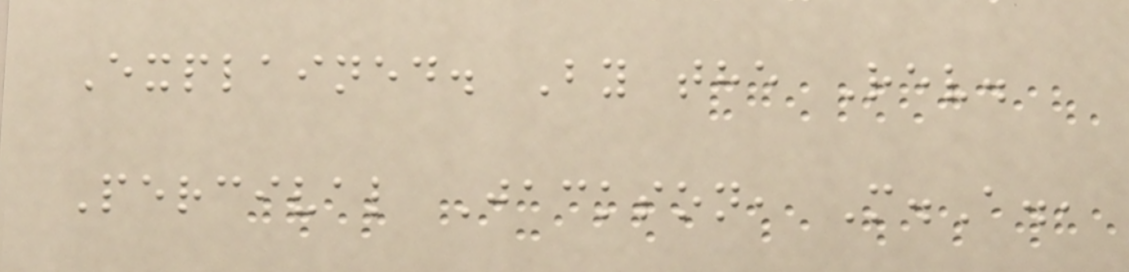Explained. By the Rev.
Percival Jackson, M.A.,
